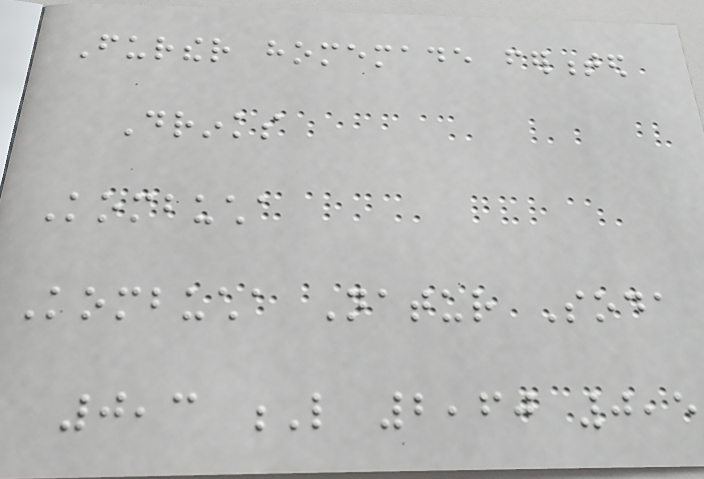Further homemade fermented
Drinks
Kombucha
Kombucha Natur Soda
0,3 L 2,60 0,5
